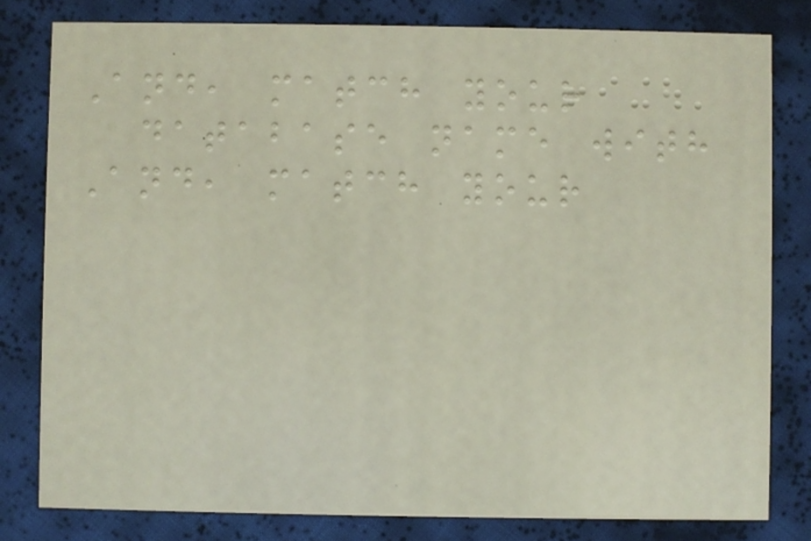And, match your
database name with
And, match your
